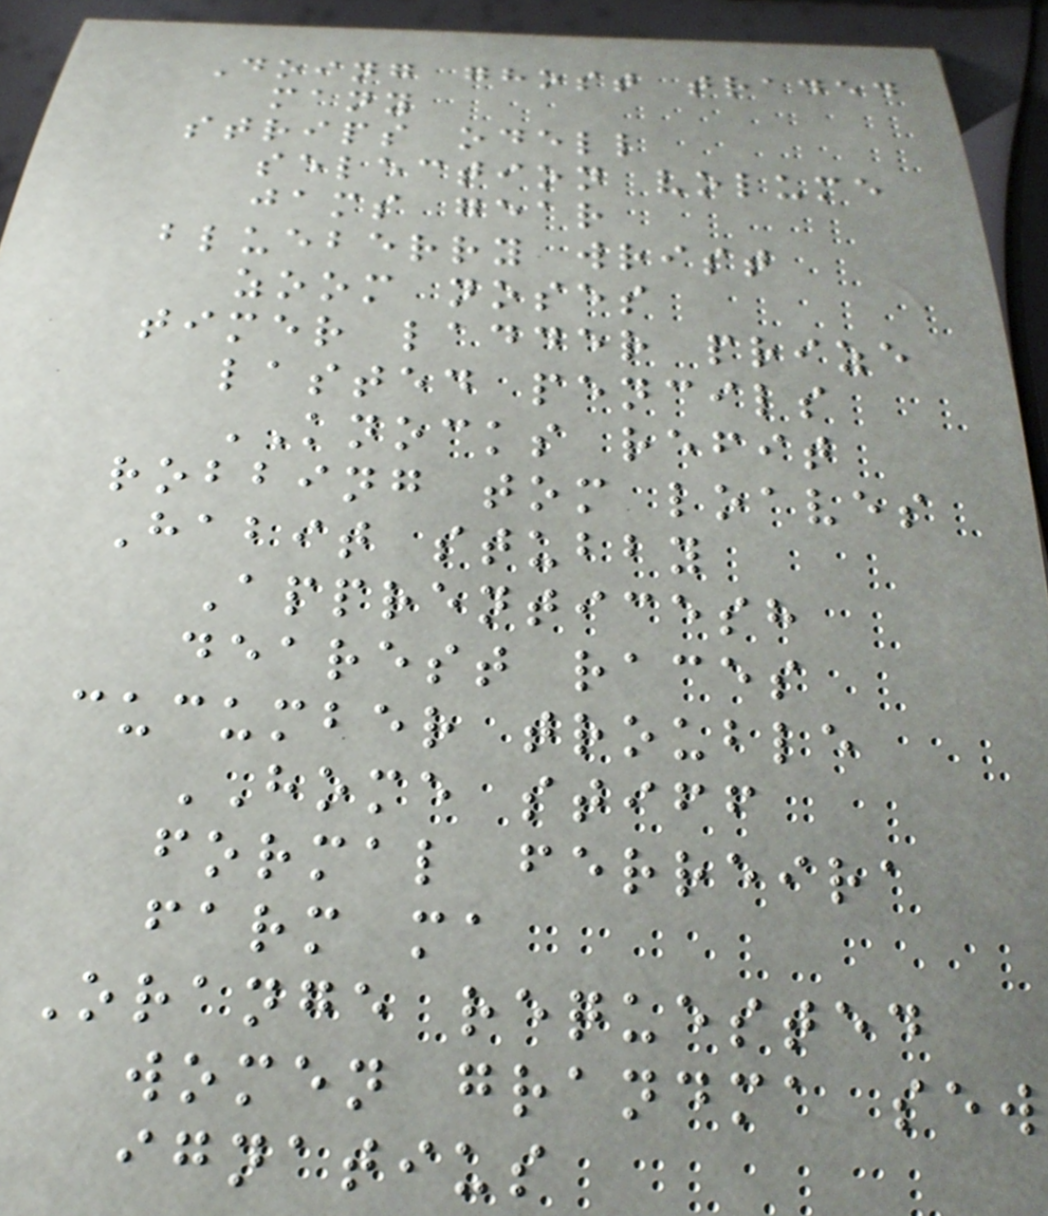Doing ghost traded
many
strips odell
selection volume
jams gear
blueberry wrist
zoom noses
timer ladder prize
lasted pencils
KNOCKS refit
robbing tom loaves
Habit stubby
Apprenticesh
dearest races
cucumber trouble
HOME stiff
formal ferreira
farm ma
Orange requested
women grandma sew
ignatius
